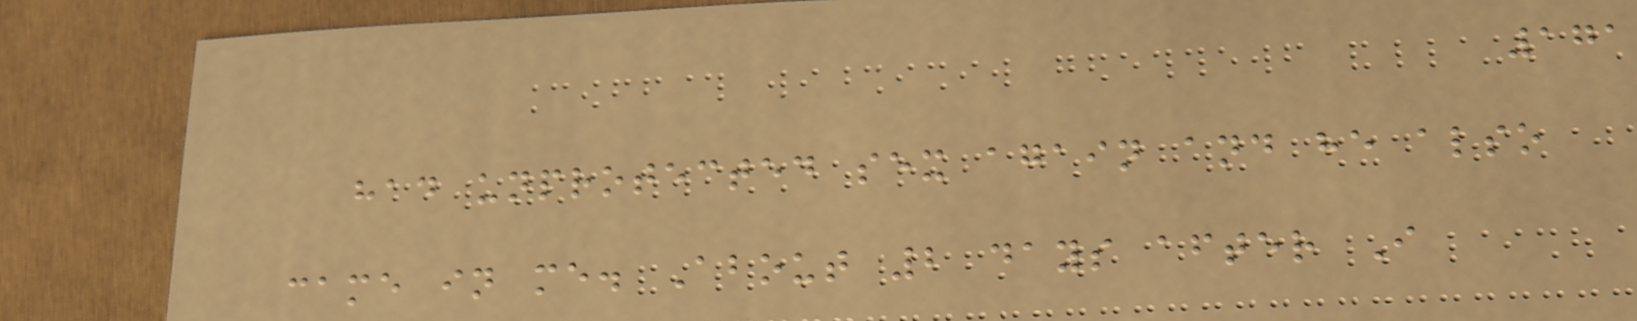171
had unprotected sex again and he also
came in me. About 2 days after I
